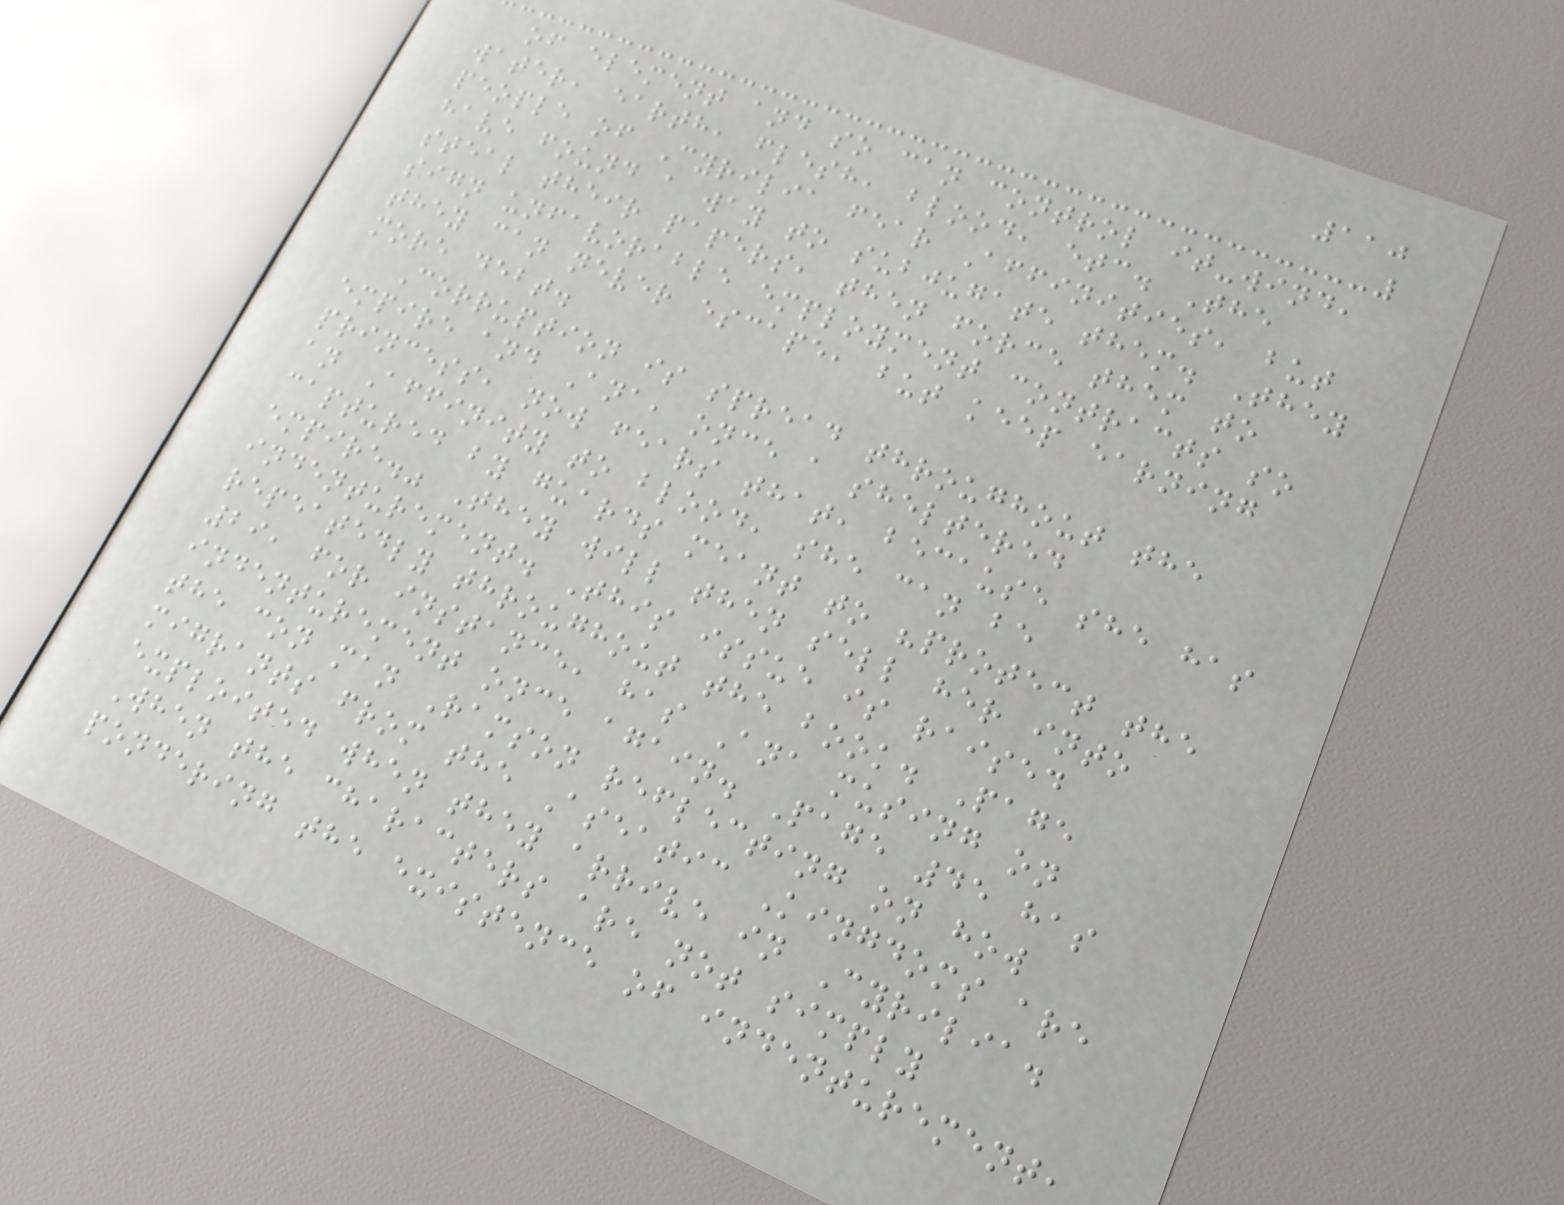110
of element and so can control it-wind,
water, earth, flesh, blood, etc. The
people of Cyrilia fear Affinities, but
have found a way to subjugate them. They
steal their papers, then force them to
sign unfavorable employment contracts so
they can never escape, but keep earning
more debt.
Corruption is spread throughout the
empire and Ana, once a sheltered
princess, now fears that, because she has
an Affinity to blood, she can be
captured by guards meant to "protect the
empire." They will then sell her into
indenturement. This issue is raised
repeatedly throughout the book. Page
29, for instance, has Ana musing on
indenturement once again. Page 45 has
the con man Ramson reflecting on how
migrants from the Aseatic Kingdoms are
exploited when they arrive in Cyrilia.
When the characters are not simply
pondering the existence of indenturement,
